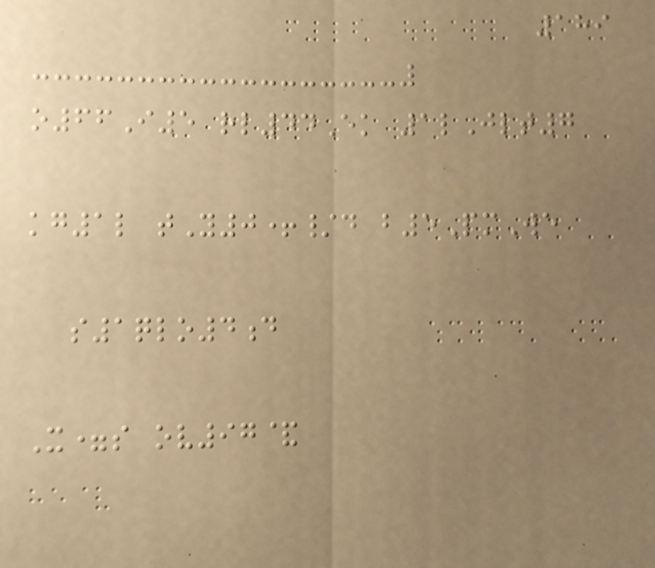189
o66I5 rl44Ek 1lJlt7
kg1l tY0+/d b5PmWe
s1qlo4d
X=s ov97&
